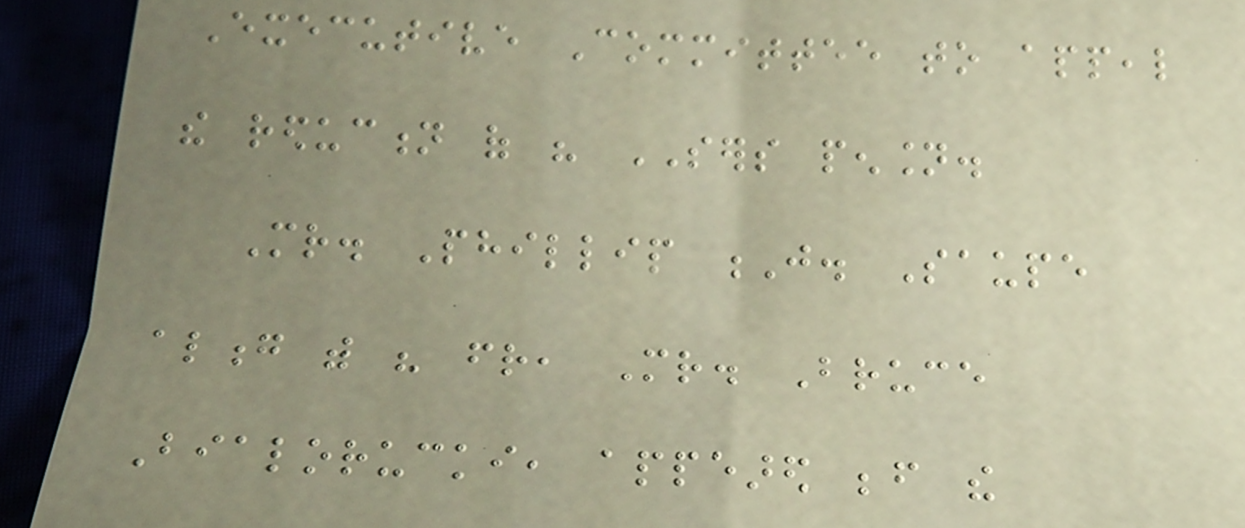Executive Committee to appeal
the reduction of his SERS pension.
Mr. Phillip J. Saupe
along with his friend, Mr. Bruce
Bialorucki, appeared before the
